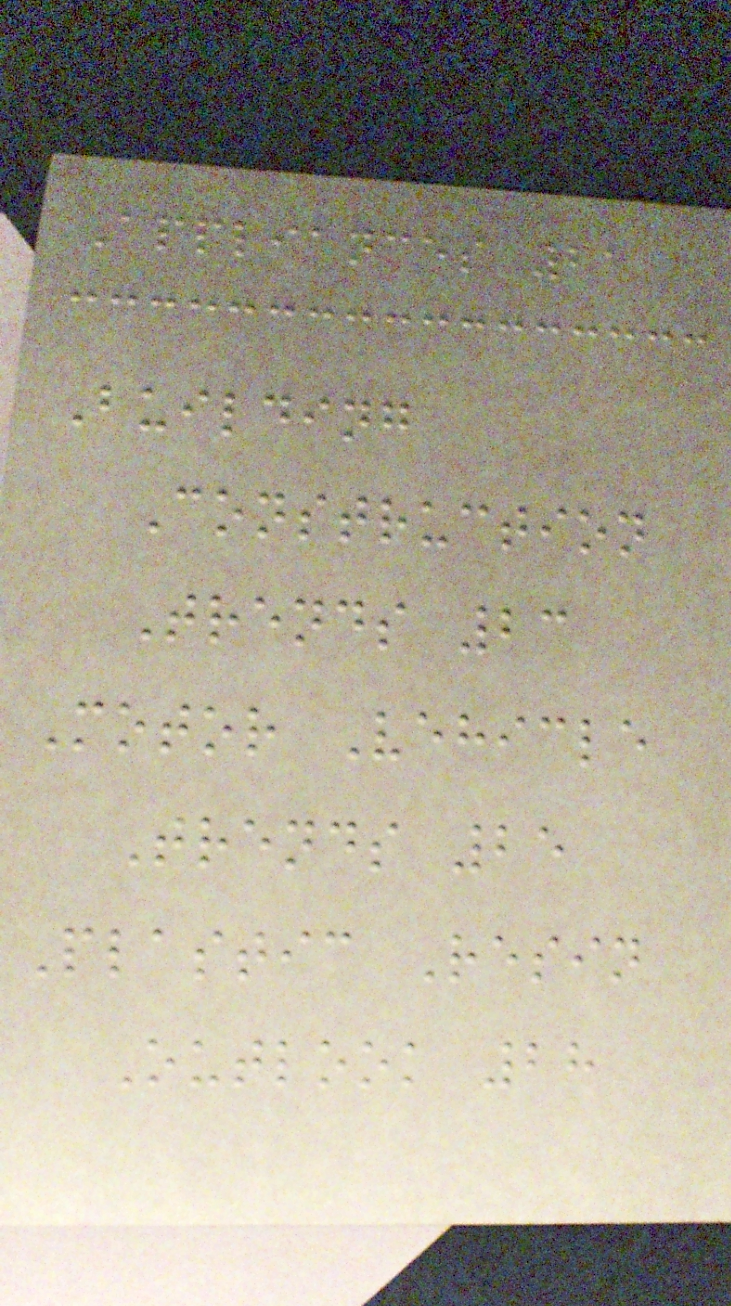Appliances 21
Building
Construction
Trends 23
Motor Vehicle
Trends 25
Plastic Resin
Outlook 28
